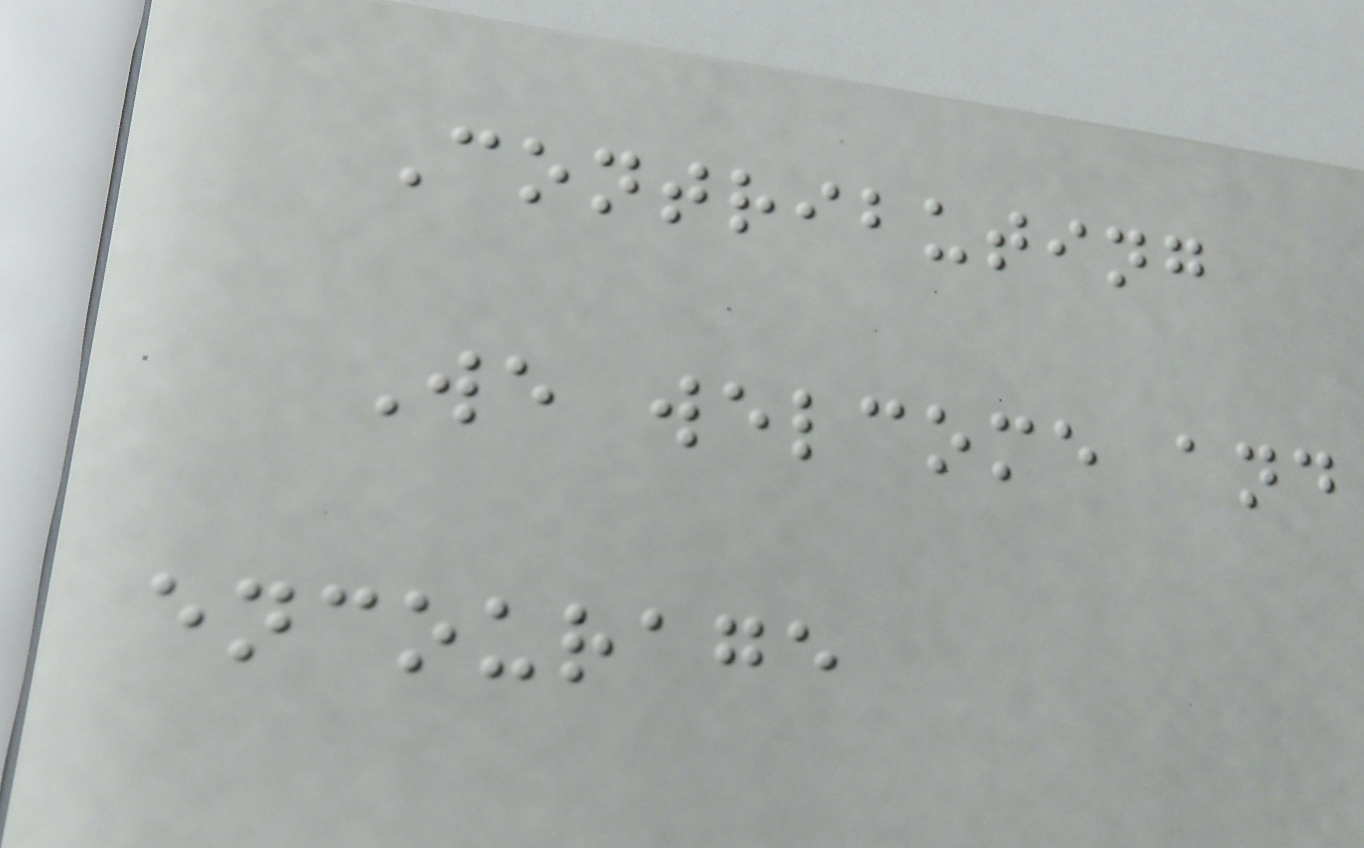Contributing
We welcome and
encourage
